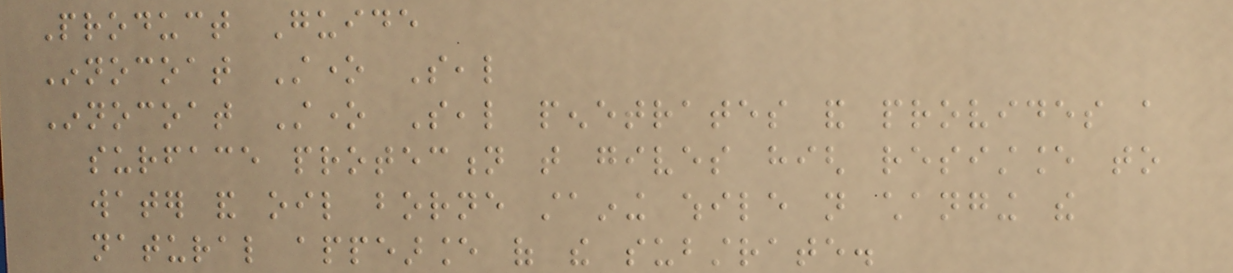Product Guide
Innocoat Stone Seal
Innocoat Stone Seal penetrates and provides a
surface protection that gives high resistance to
water and oil borne staining while not changing the
natural appearance of the substrate.
